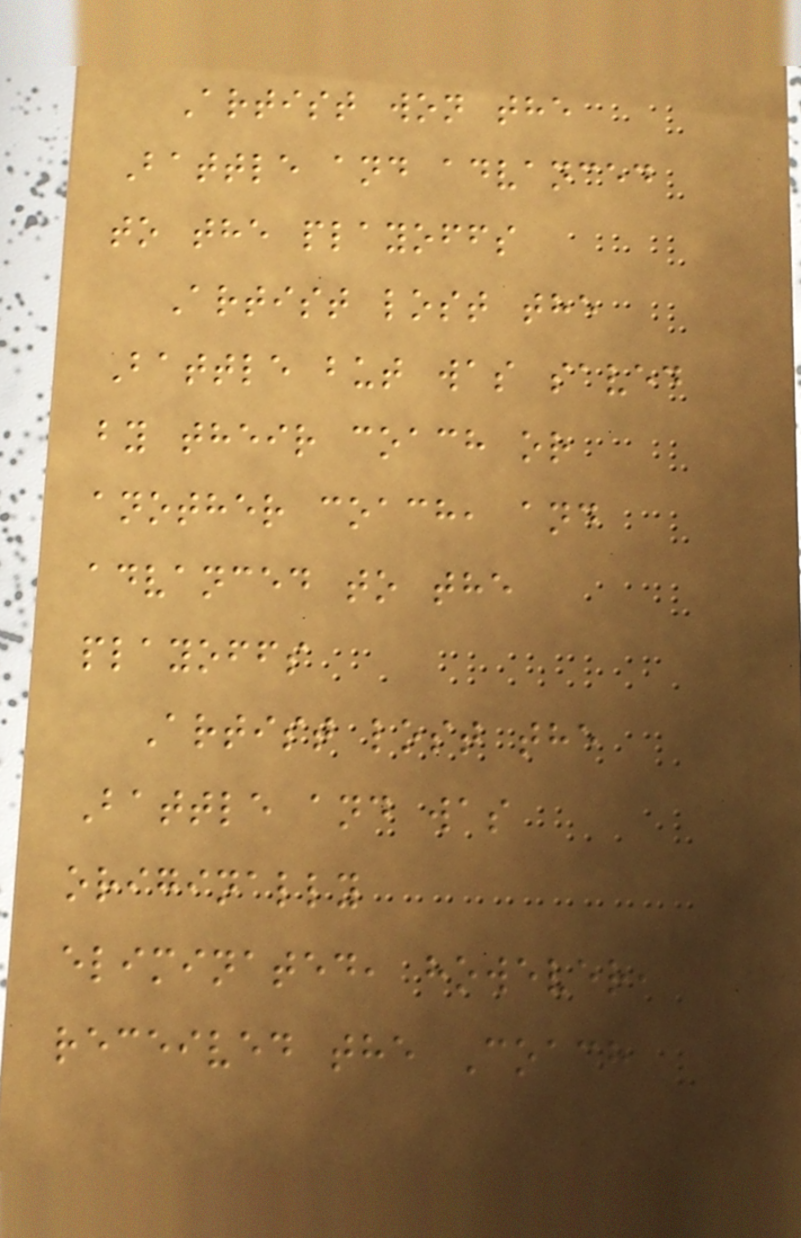Artist won the
Battle and advanced
to the playoffs
Artist lost the
Battle but was saved
by their coach or
another coach, and
advanced to the
playoffs
Artist lost the
Battle and was
originally
eliminated, however,
received the Coach
